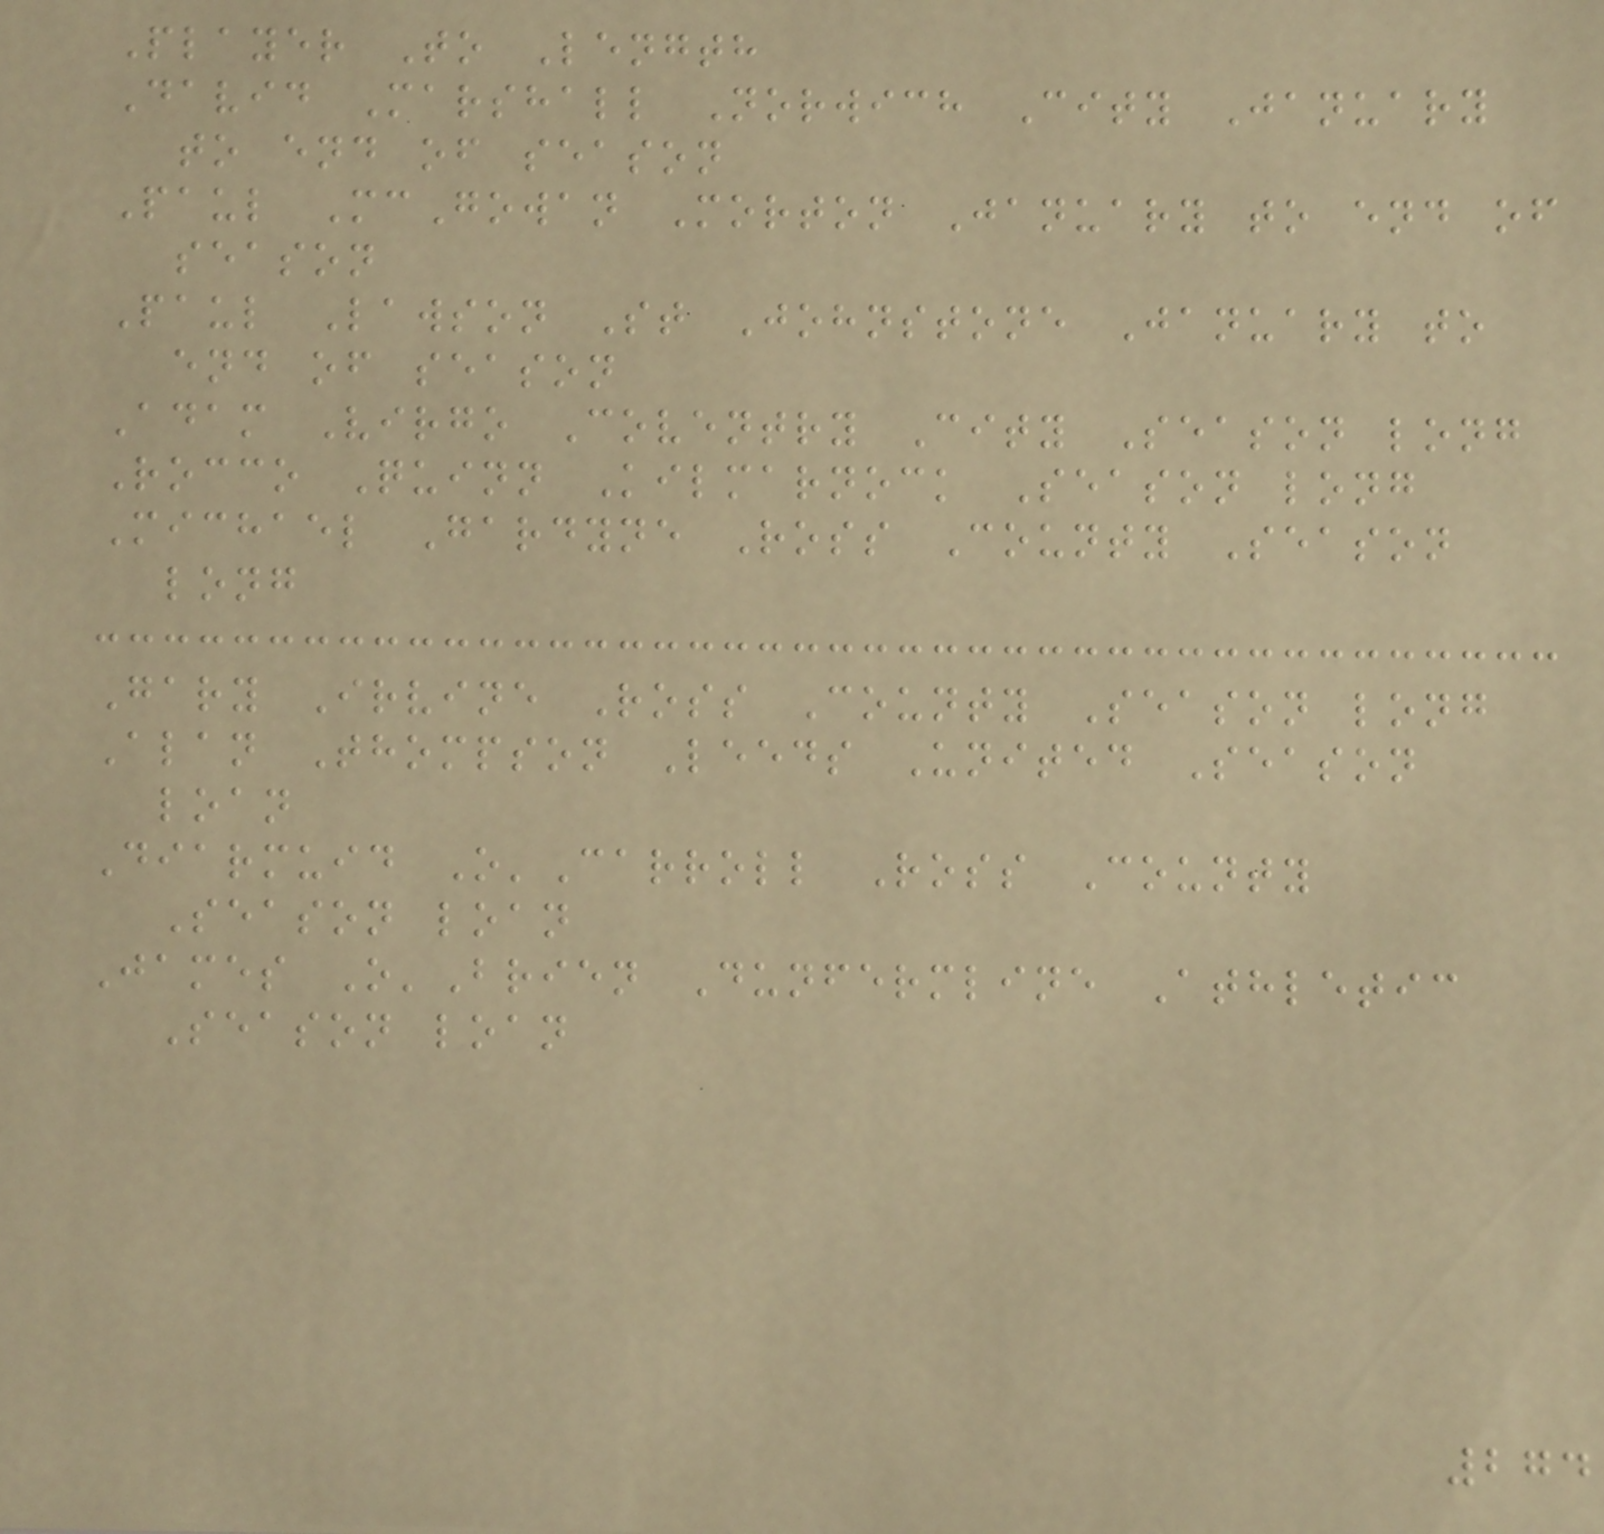Player To Length
David Marshall Norwich City January
to end of season
Paul McGowan Morton January to end of
season
Paul Lawson St Johnstone January to
end of season
Adam Virgo Coventry City Season long
Rocco Quinn Kilmarnock Season long
Michael Gardyne Ross County Season
long
Gary Irvine Ross County Season long
Alan Thompson Leeds United Season
loan
Diarmuid O'Carroll Ross County
Season loan
James O'Brien Dunfermline Athletic
Season loan
274
